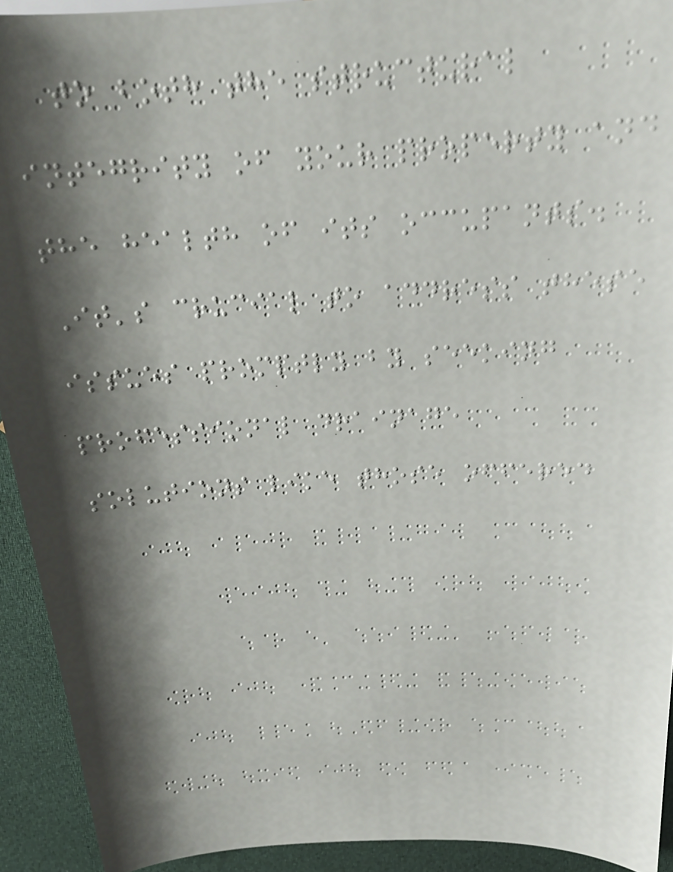to both the structural
integrity of your property and
the health of its occupants.
It's crucial to address these
issues promptly by seeking
professional drainage
solutions like those offered
